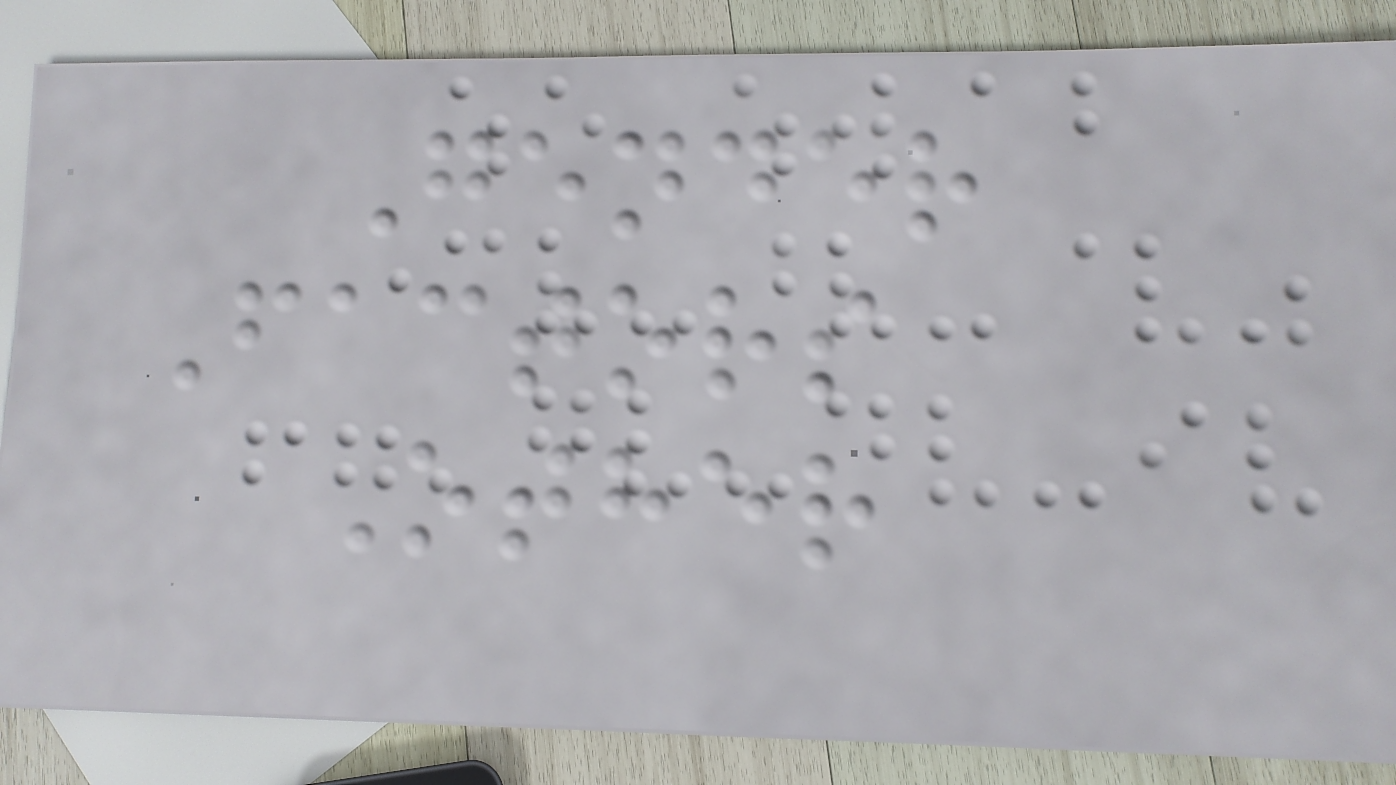Gender
Factors
Other
